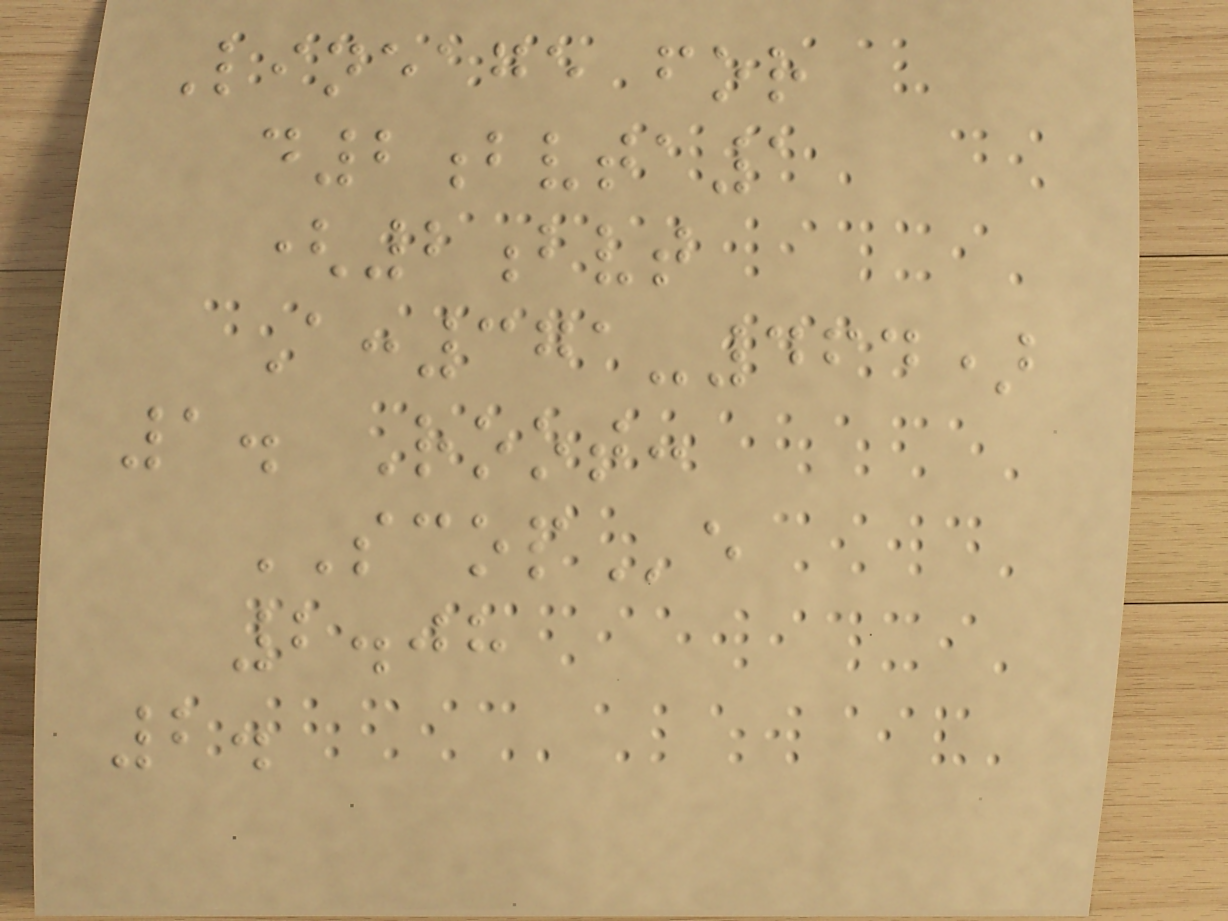Lineage for
d2bvta1
(2bvt
A:371-464)
1. Root:
SCOPe
2.08
2.
